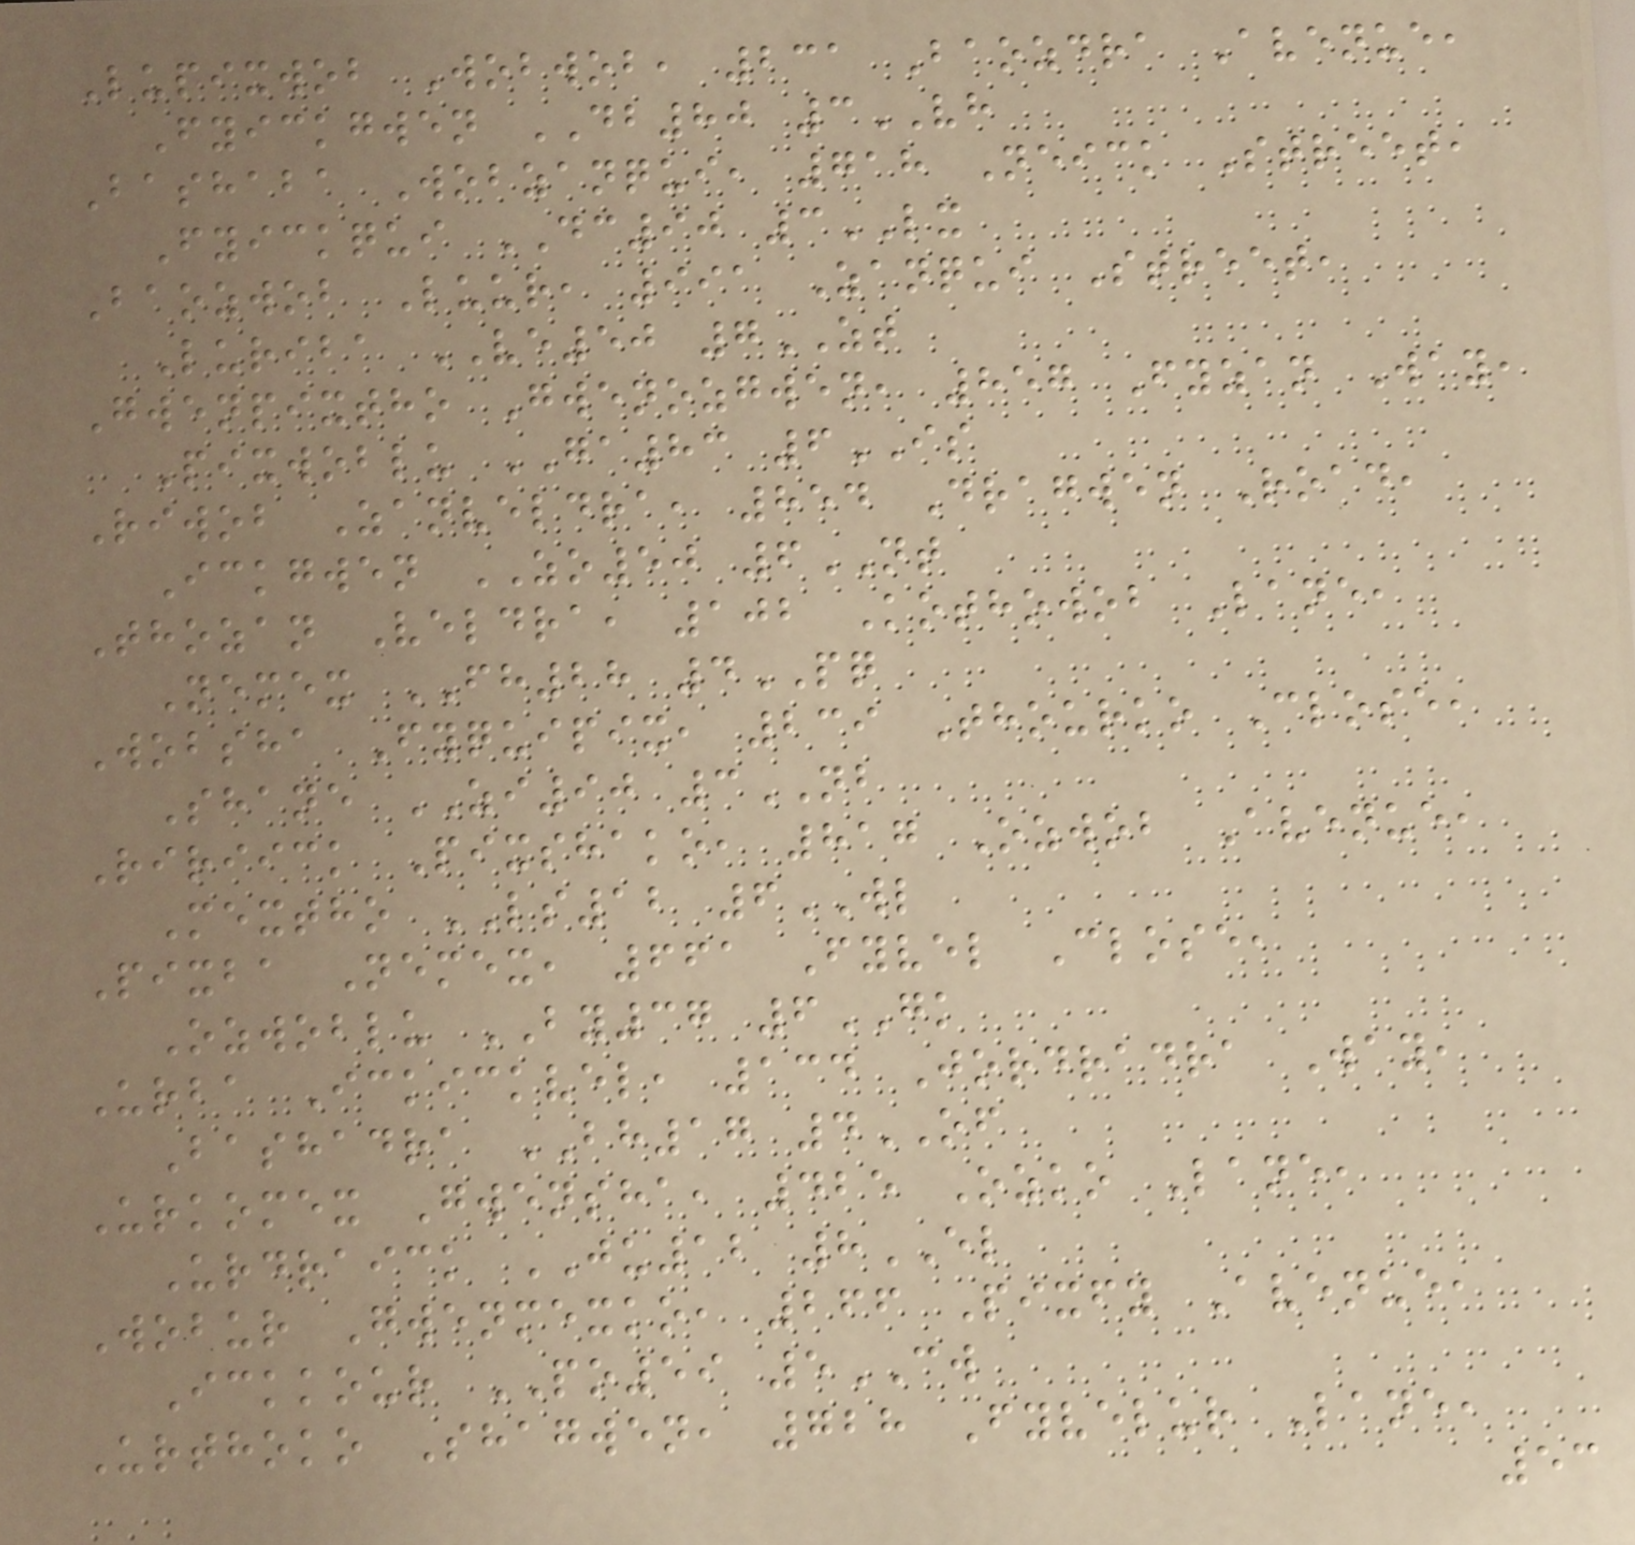Lupixwob Wobwob, 231 Baozdra Avenue,
Fyickgwen DB80 3VH
Bashaba Wobzanqui, 718 Neick Street,
Fyickqui DC90 3LX
Baozwob Luur, 991 Zanqui Street,
Luriba VE50 7ZT
Gwenpixtho Gwenozgwen, 857 Fyzan Way,
Pixwoblu GA83 6IS
Riwob Zanveldra, 854 Dragwen Road,
Ickgwen ZO50 6NT
Thozan Veldra, 102 Kothowob Lane,
Nemex FH28 4PQ
Wobsha Fyquipix, 239 Thourko Close,
Shane ZI90 3NB
Ririick Pixshako, 817 Ozwob Avenue,
Mextho LS12 6WL
Pixba Nemex, 661 Fyvel Close,
Ozwoblu BY37 6GK
Urba Ickickvel, 134 Jordradra Way,
Bashadra BH17 4OF
Urkomex Gwensha, 425 Ozko Lane,
Urdraick JU12 8EL
Wobur Gwenmexko, 266 Pixfy Avenue,
Ickkour PO59 5CW
Urthoko Shagwen, 728 Fyvelur Lane,
53
